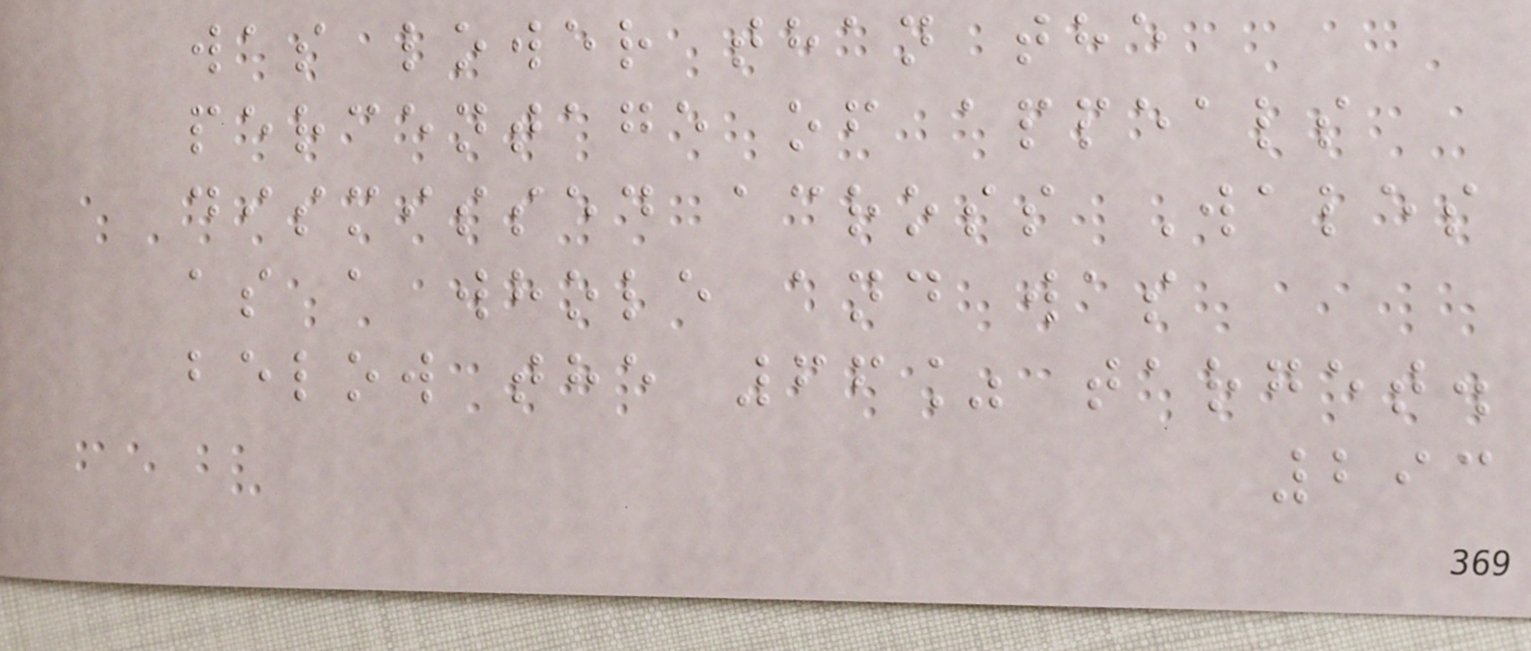was lower than the
percentage of appeals
dismissed across Wales
as a whole and was
below the 66% target.
293
